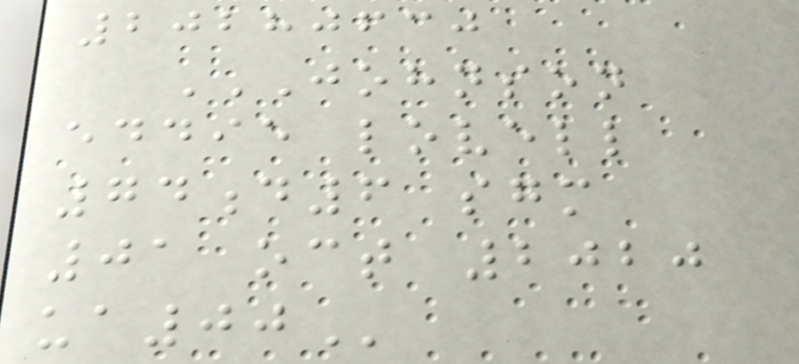20280630
JOHNSON
EDDIE LOVELL
74D6 SGM
01 OCT 2020
UA00
